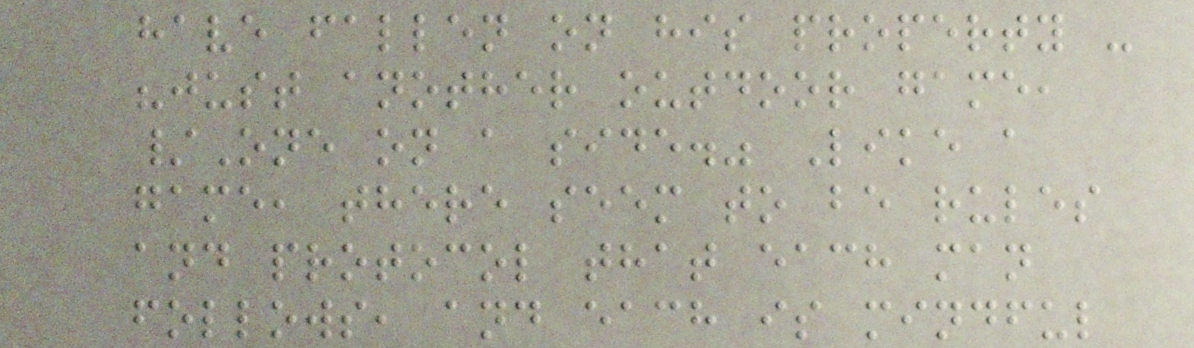have fallen on his property -
"just another outdoor game,
/One on a side." Like a
game, there seem to be rules
and protocol that each man
follows, and each is mindful
